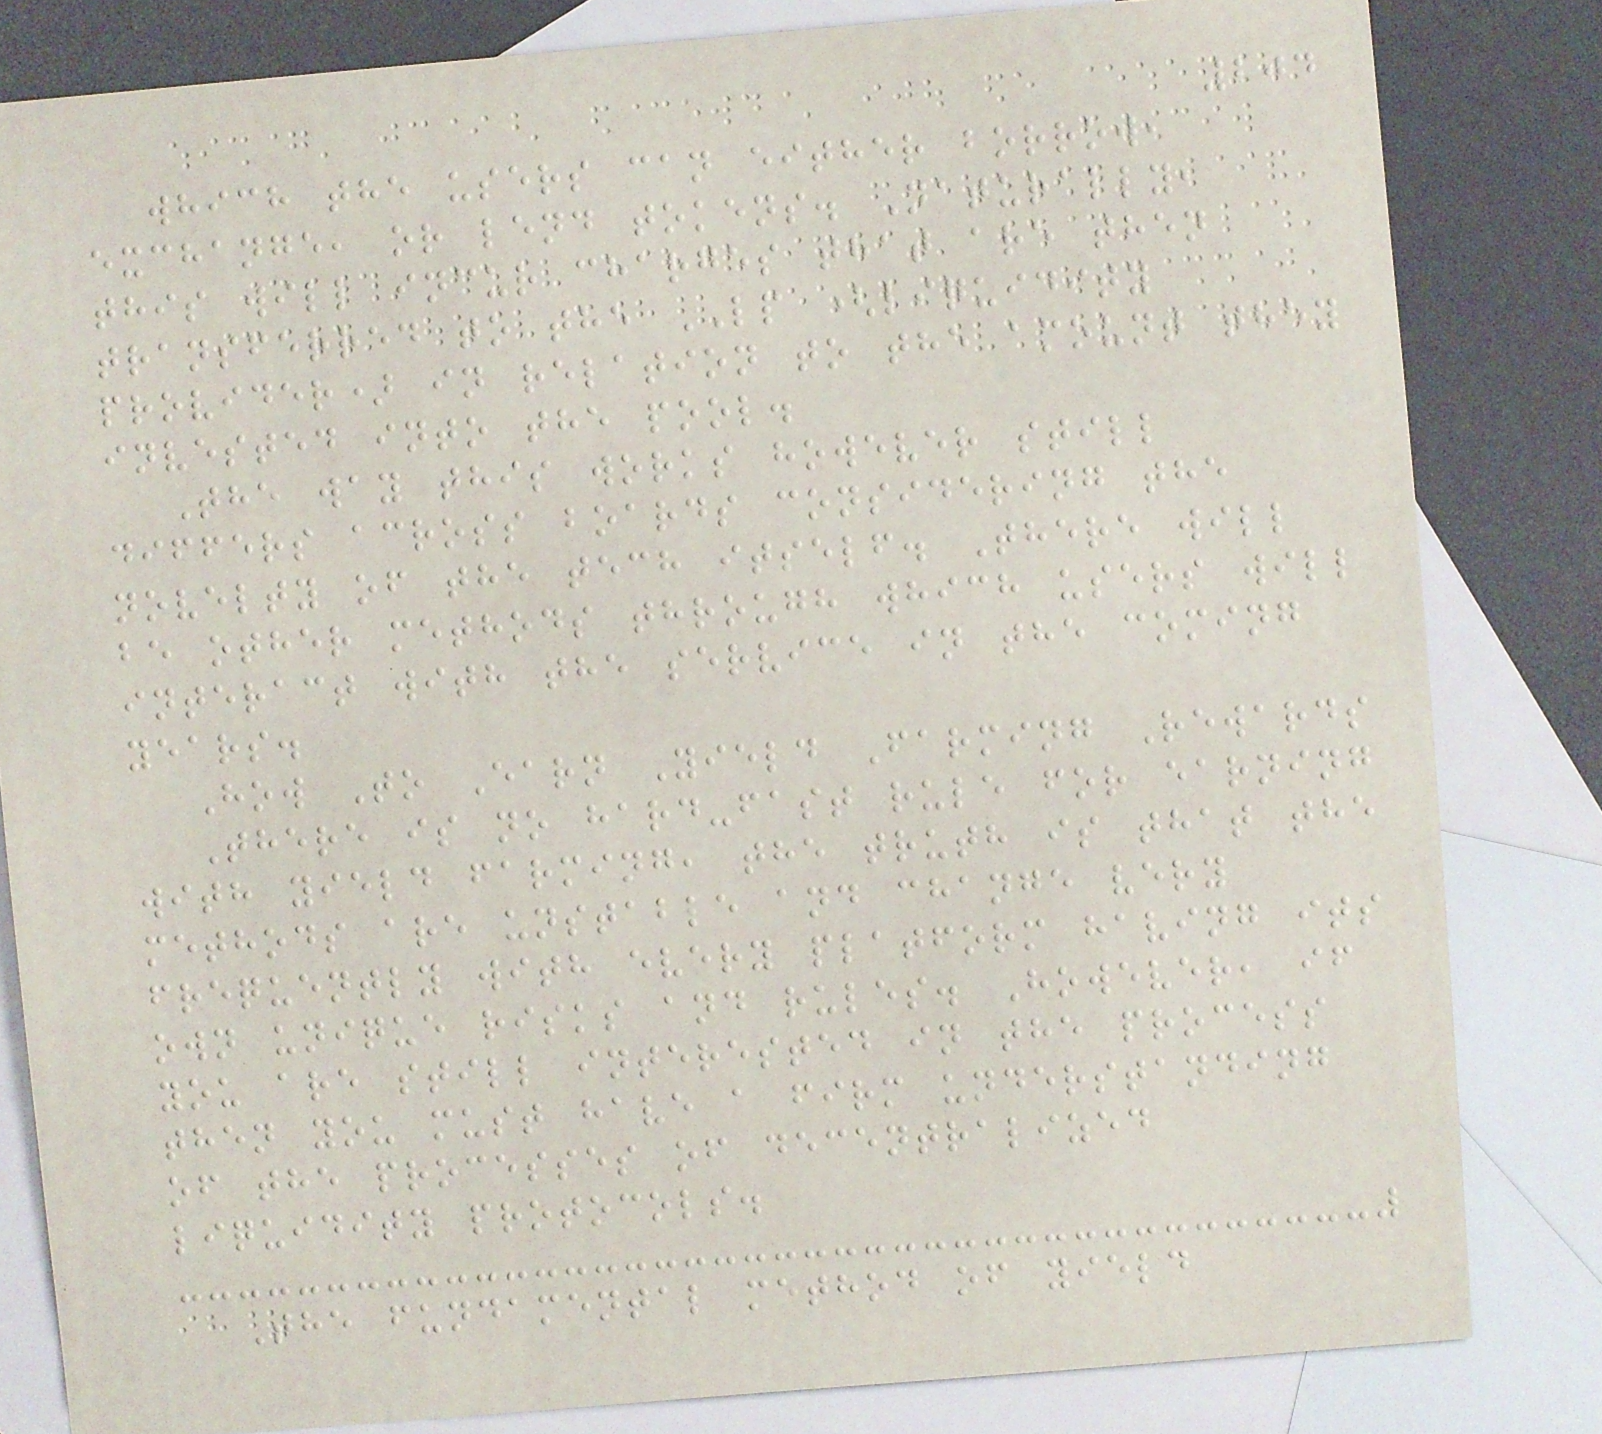204
which the users can either borrow,
exchange, or lend tokens. Naturally,
this will incur charges that are then
transferred to the LP (liquidity
provider) in relation to the amount they
invested into the pool.
The way this works however still
differs across boards considering the
novelty of the tech itself. There will
be other methods through which users will
interact with the service in the coming
years.
How To Earn Yield Farming Rewards
There is no hard-fast rule for earning
with yield farming, the truth is that the
methods are unstable and change very
frequently with every platform having its
own unique risks and rules. However, if
you are still interested in the process
then you must have a firm understanding
of the processes of decentralized
liquidity protocols.
The fundamental method of yield
